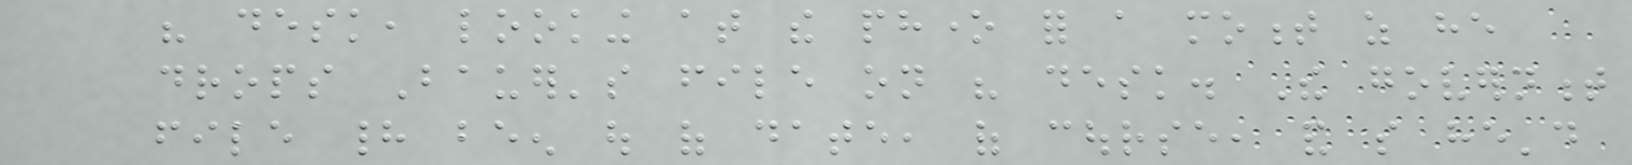his desk, looking at the phone for a moment as he
drops Bauer's file on his desk. The government
file had been out of date, of course, and so he'd
